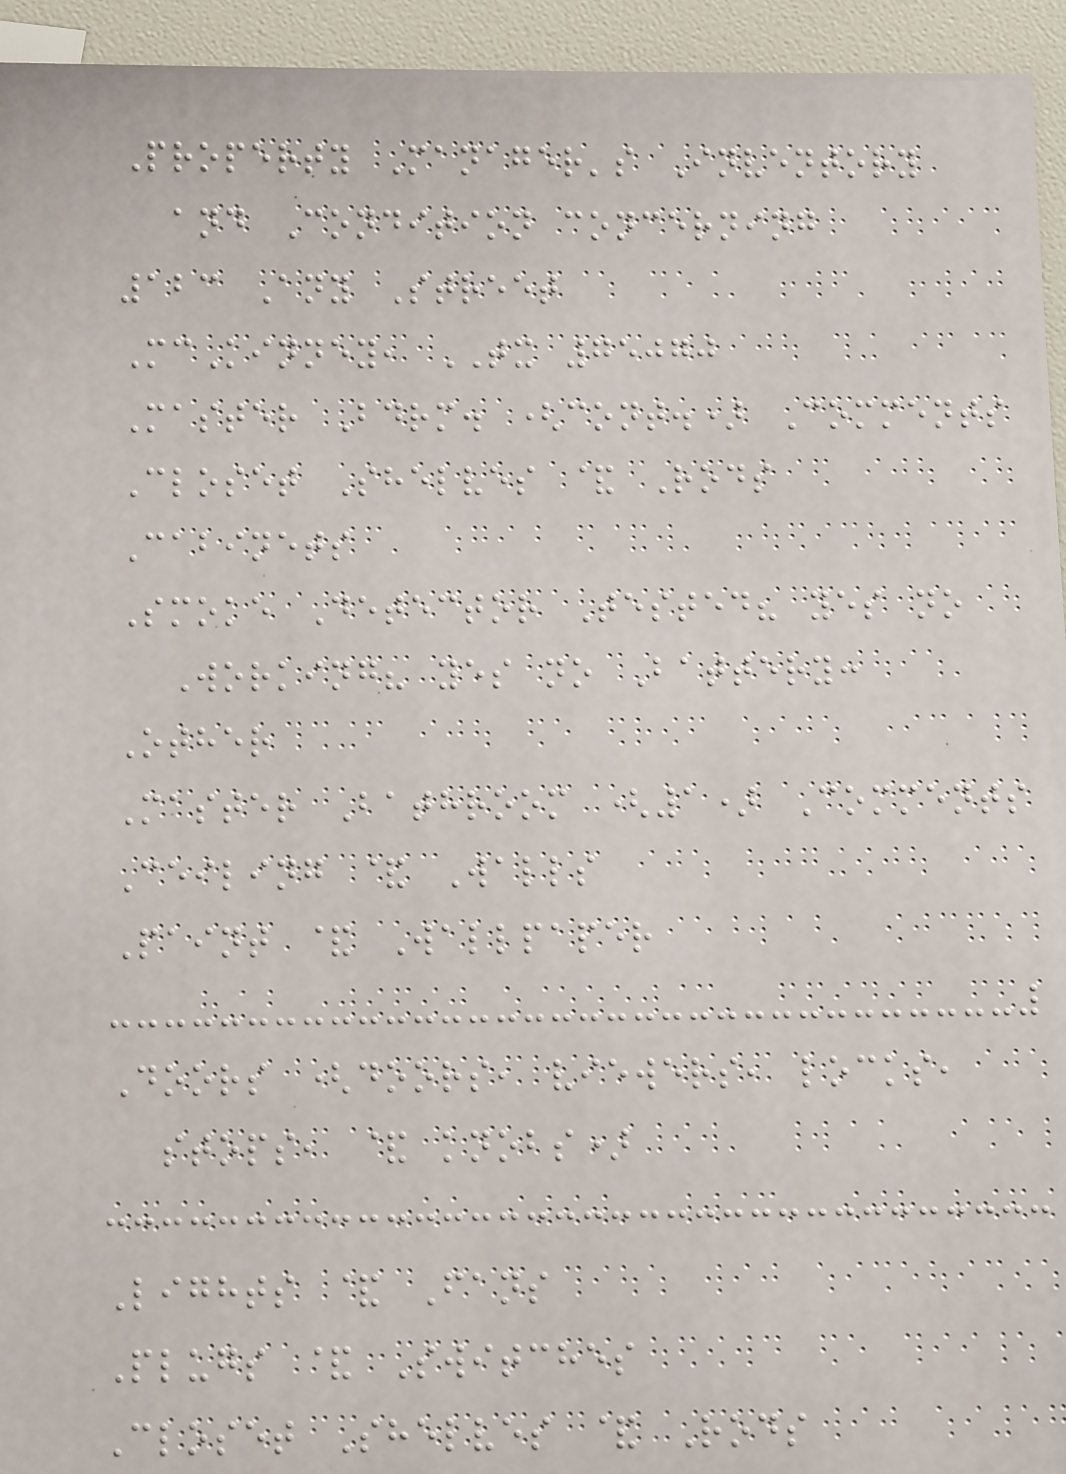Property Manager's Inventory
and Condition concerning
123 Any Street
McKinney, TX 75070
Master Bdrm. (cont.) Comments
Closet Shelves & Rods
Cabinets
Smoke Detector Tested? yes no
Working? yes no Battery:
Other
Master Bathroom (1) Comments
Ceiling & Walls
Paint & Wallpaper
Doors (doors, viewers, locks,
stops, & knobs)
Lights & Fans
Plugs & Switches
Closet Shelves & Rods
